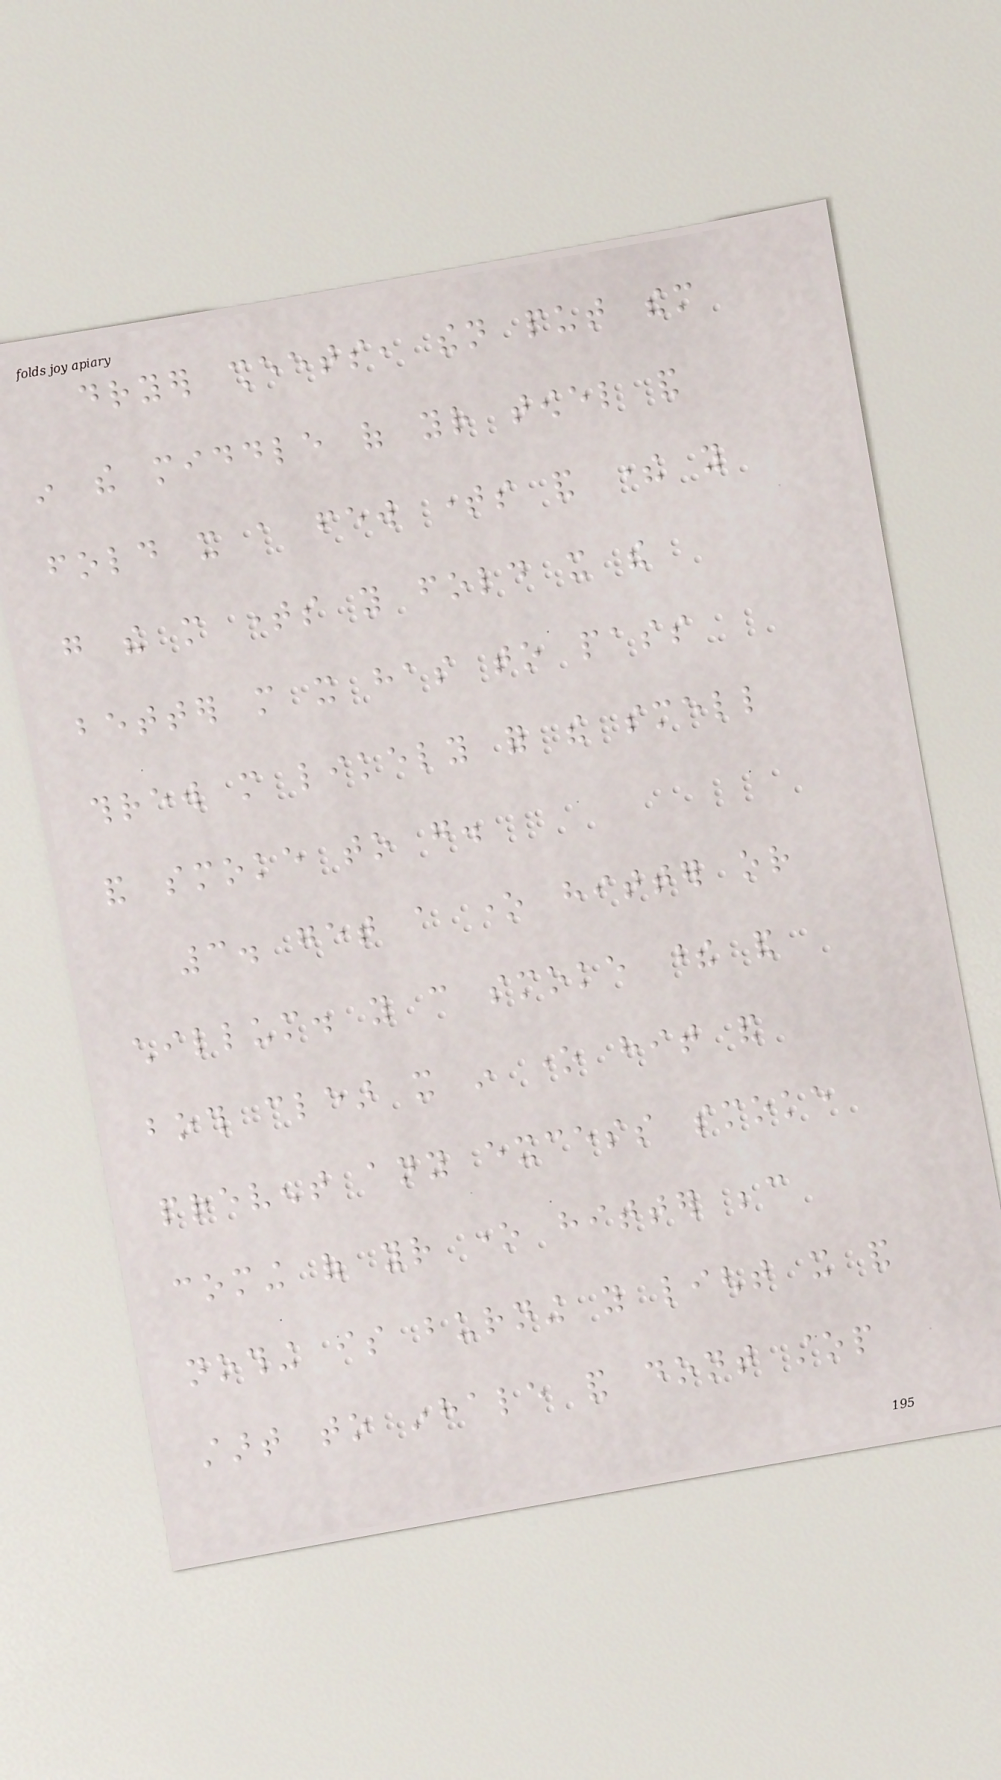dryer sheets, then put them
in the middle of your towel and
fold it a few times and there you
go the more times you fold it the
better more it has to pass
threw more likely for the smell
and smoke to go.
3. get a one hitter or
chillum. you can smoke these and
both clear it in one hit and
prevent any excess smoke
coming of your one hitter because
nothing is burning you light it and
start to inhale and dont stop
